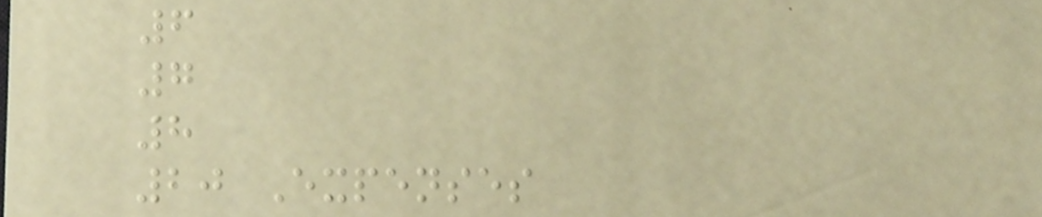6
7
8
20 Expenses
